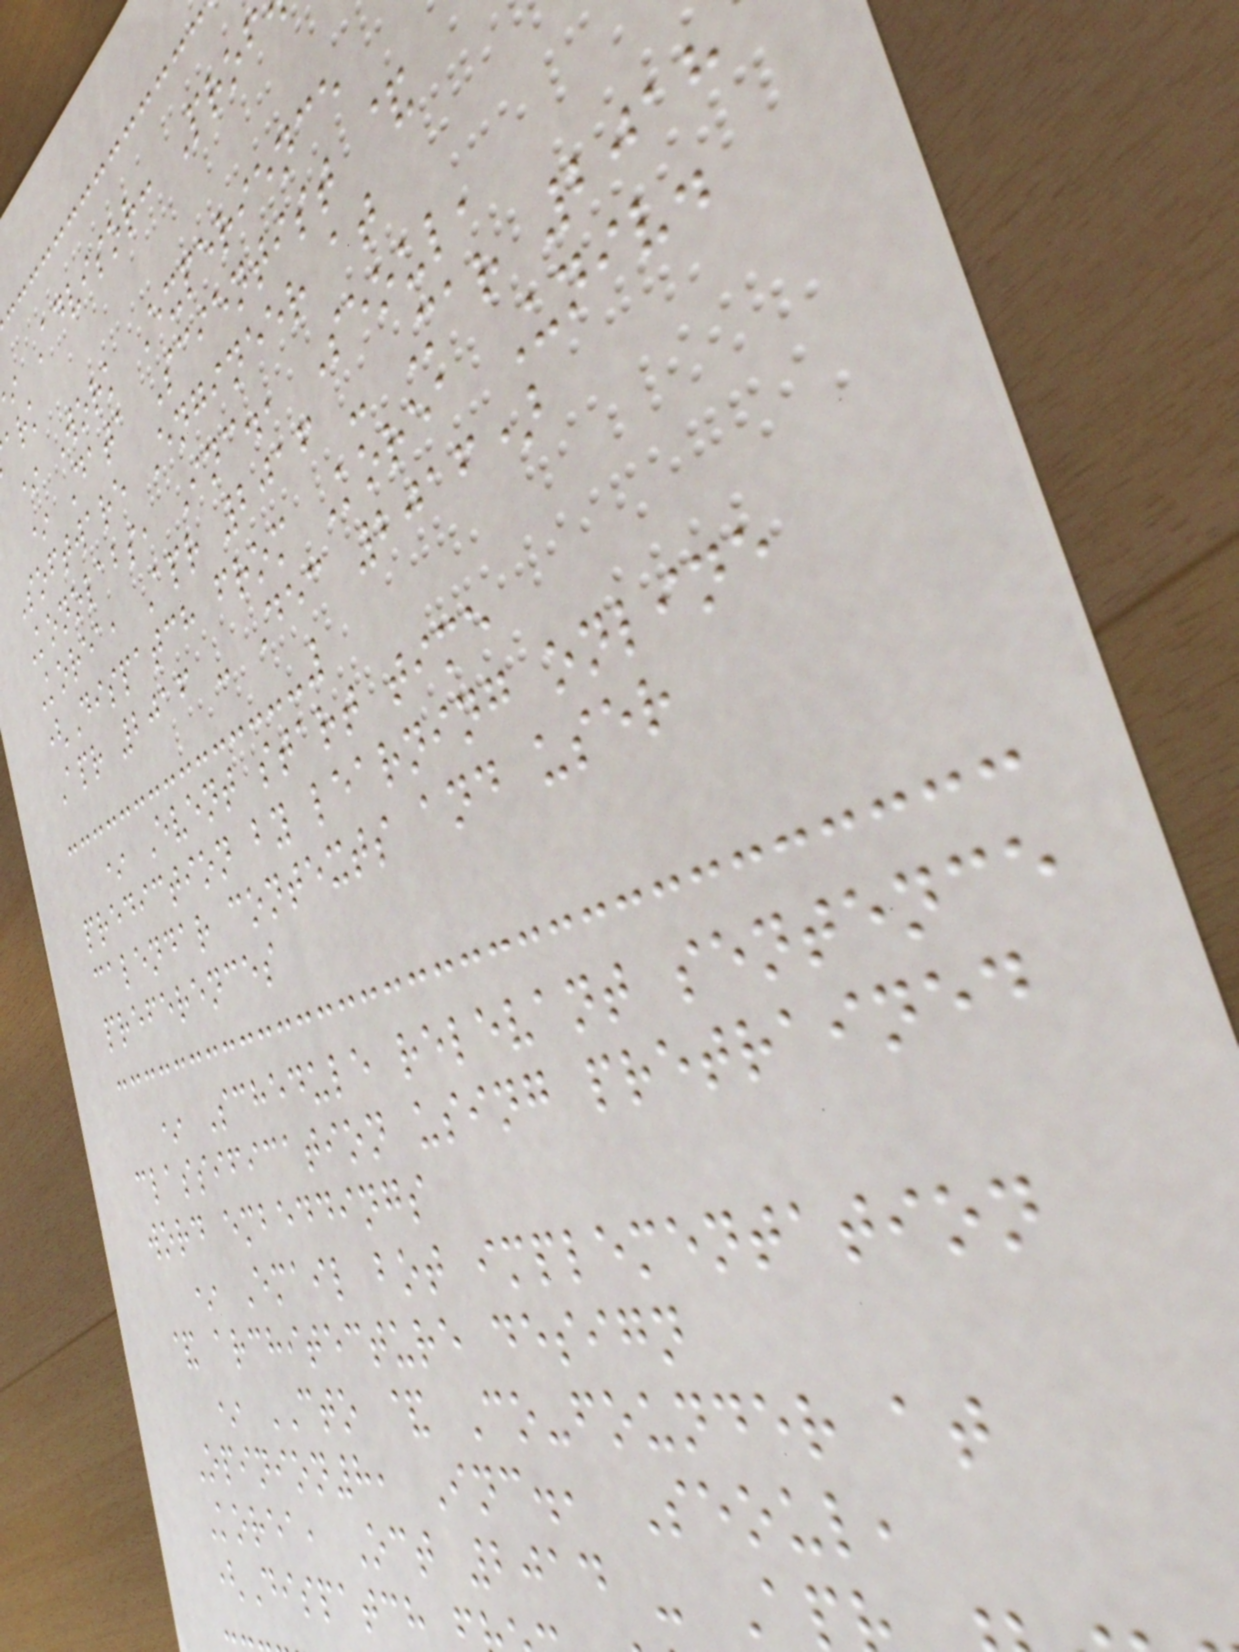Advisor: Prof
* Work Experience
* Data Scientist &
Software Engineer at
Konolabs, Inc., Seoul,
Korea, Apr 2016 - Mar 2018
(Dispatch from Korea Univ.
Apr 2016 - Dec 2016)
* Event start time
prediction by learning online
calendar contexts and user
preferences
* Schedule relevant sentence
classification using pretrained
word embeddings
* Email bot implementation
& architecture design
* CTO & Co-founder at
Opinion8, Inc., Seoul,
Korea, Oct 2014 - A
(Dispatch
